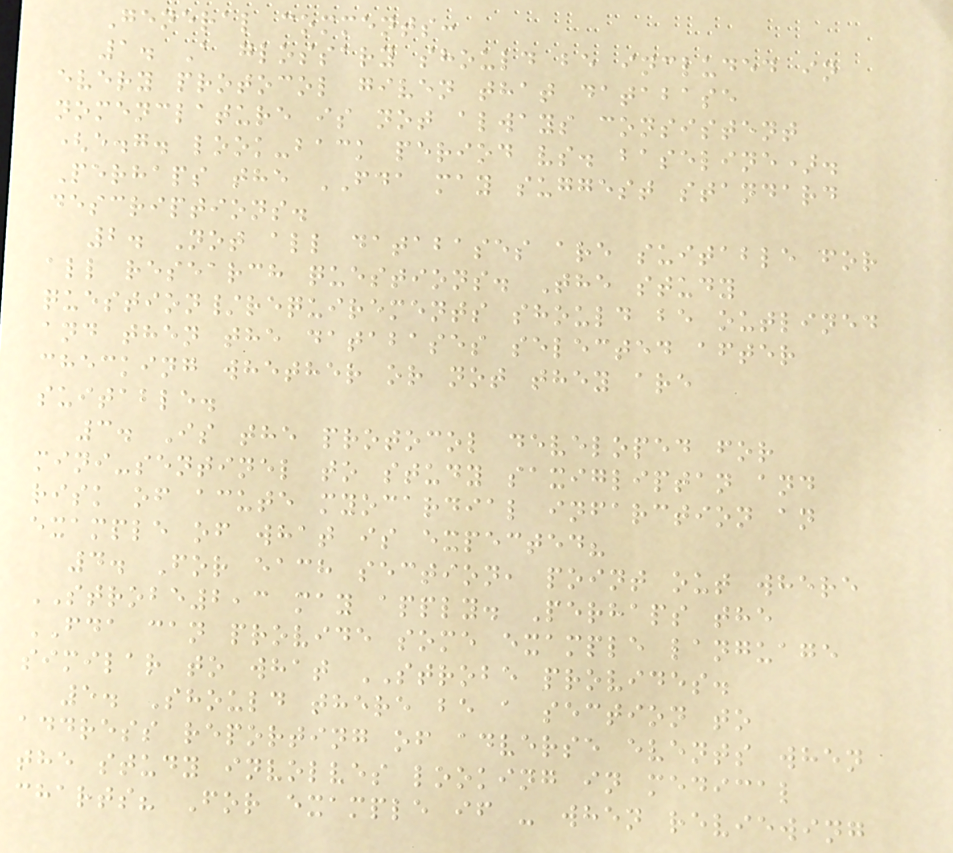General comments:
1. A glossary should be included in
every protocol given that database
nomenclature is not always consistent
(e.g. look-back period vs. baseline).
Perhaps the FDA may suggest standard
descriptions.
2. Not all databases are suitable for
all research questions. The study
question/requirements should be outlined
and then the databases selected after
checking whether or not they are
suitable.
3. Is the protocol developed for
mini-sentinel to study saxigliptan and
risk of acute myocardial infarction an
example of what is expected?
4. For each section, point out where
STROBE2,3 may apply. Perhaps the
FDA can provide some example language
similar to what STROBE provides.
5. Should there be a section to
address reporting of adverse events when
the study involves looking in medical
charts? For example if - when reviewing
